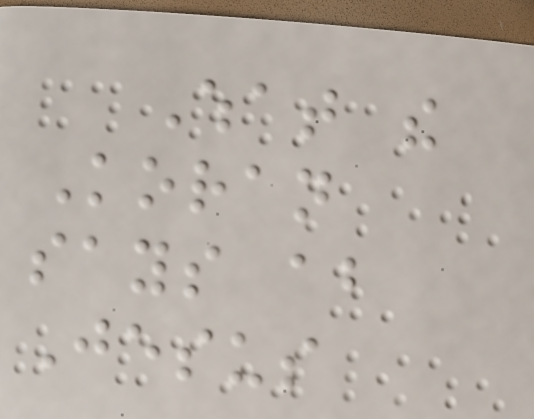What the
Koran
says about
Jesus
